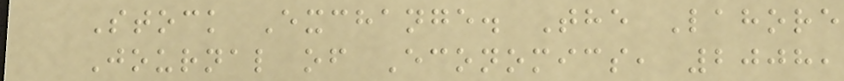Stock Exchange. The Lahore
Journal of Economics, 2008,
